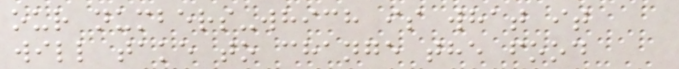our numbers-which is what it
will take to change the food
